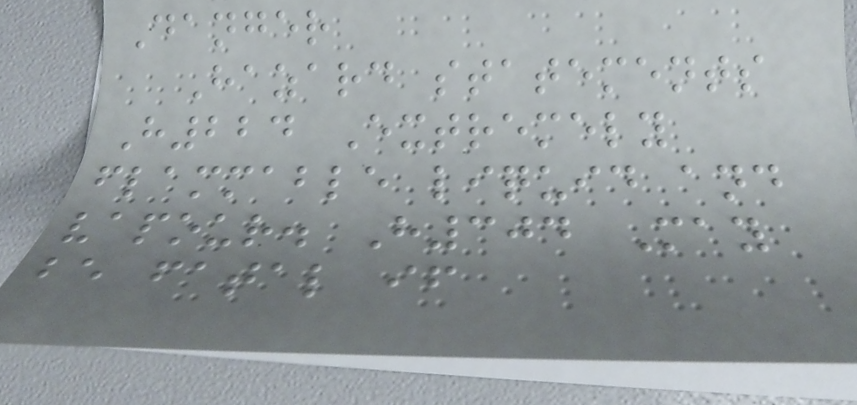Danger
Hazard statements
H224 Extremely
flammable liquid and
vapour. H304 May
be fatal if
